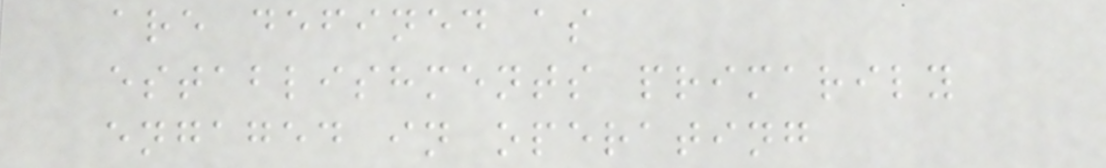are defined as
establishments primarily
engaged in operating
